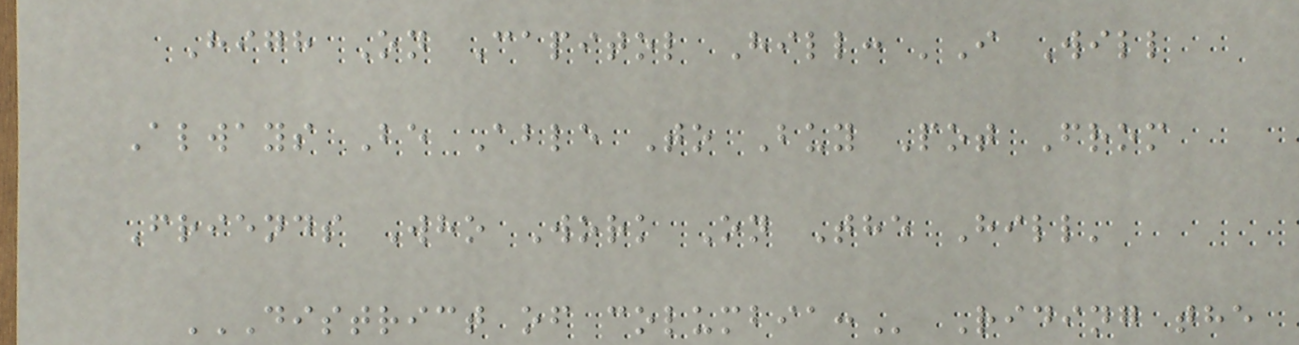High On Capitol Hill: 'I Will
Always Be Able To Buy Pot From
Friends Who Work On The Hill'
DISTRICT OF COLUMBIA: Riding the
